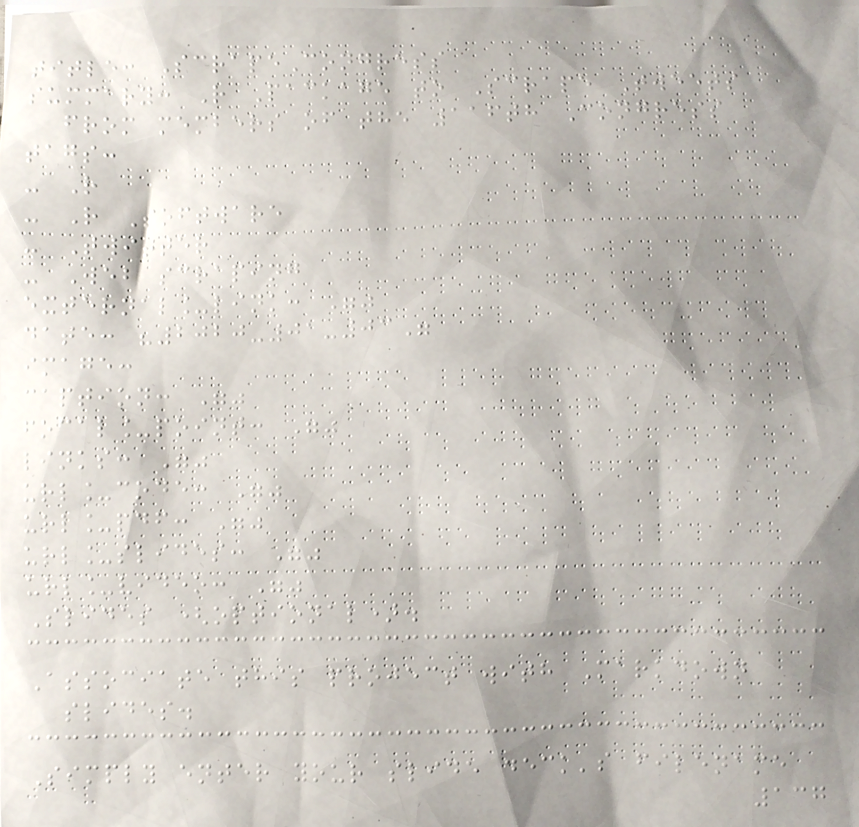title: ScrapeCongress
summary: R Package to Scrape Tweets
from members of the 116th Congress
tags:
- R
- R Software
- Twitter
- Web scraping
external_link: ""
date: "2020-01-03"
image:
caption: ""
focal_point: ""
links: ""
url_code: ""
url_pdf: ""
url_slides: ""
url_video: ""
Slides (optional).
Associate this project with Markdown
slides.
Simply enter your slide deck's filename
137
